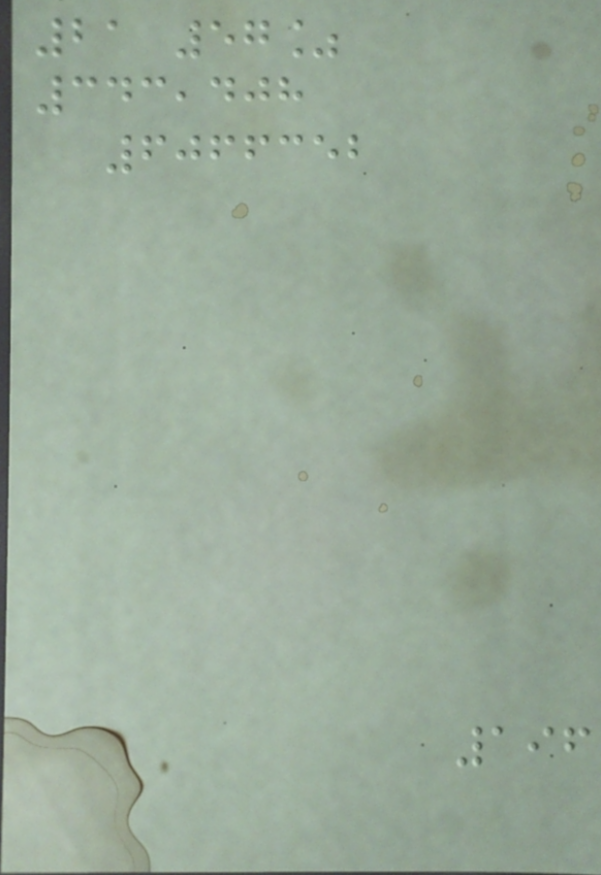21 57%
343,408
6066352
196
